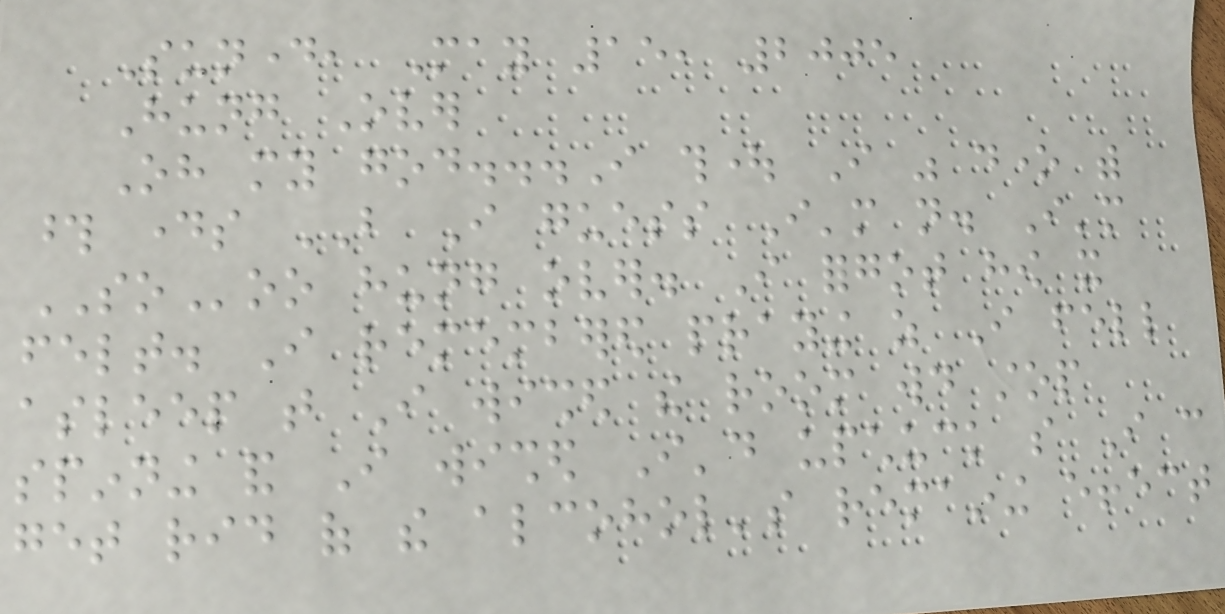Sunday, May 15, 2005
Hung Over
Oh my god...I thought I was done with
those days BUT I guess I'm not. I'm
SOoo hung over. I forgot how it
felt. I remembered praying as I fell
asleep that I wished the room would stop
spinning and I wished I'd upchuck so I can
get rid of the alcohol's remaining effect
